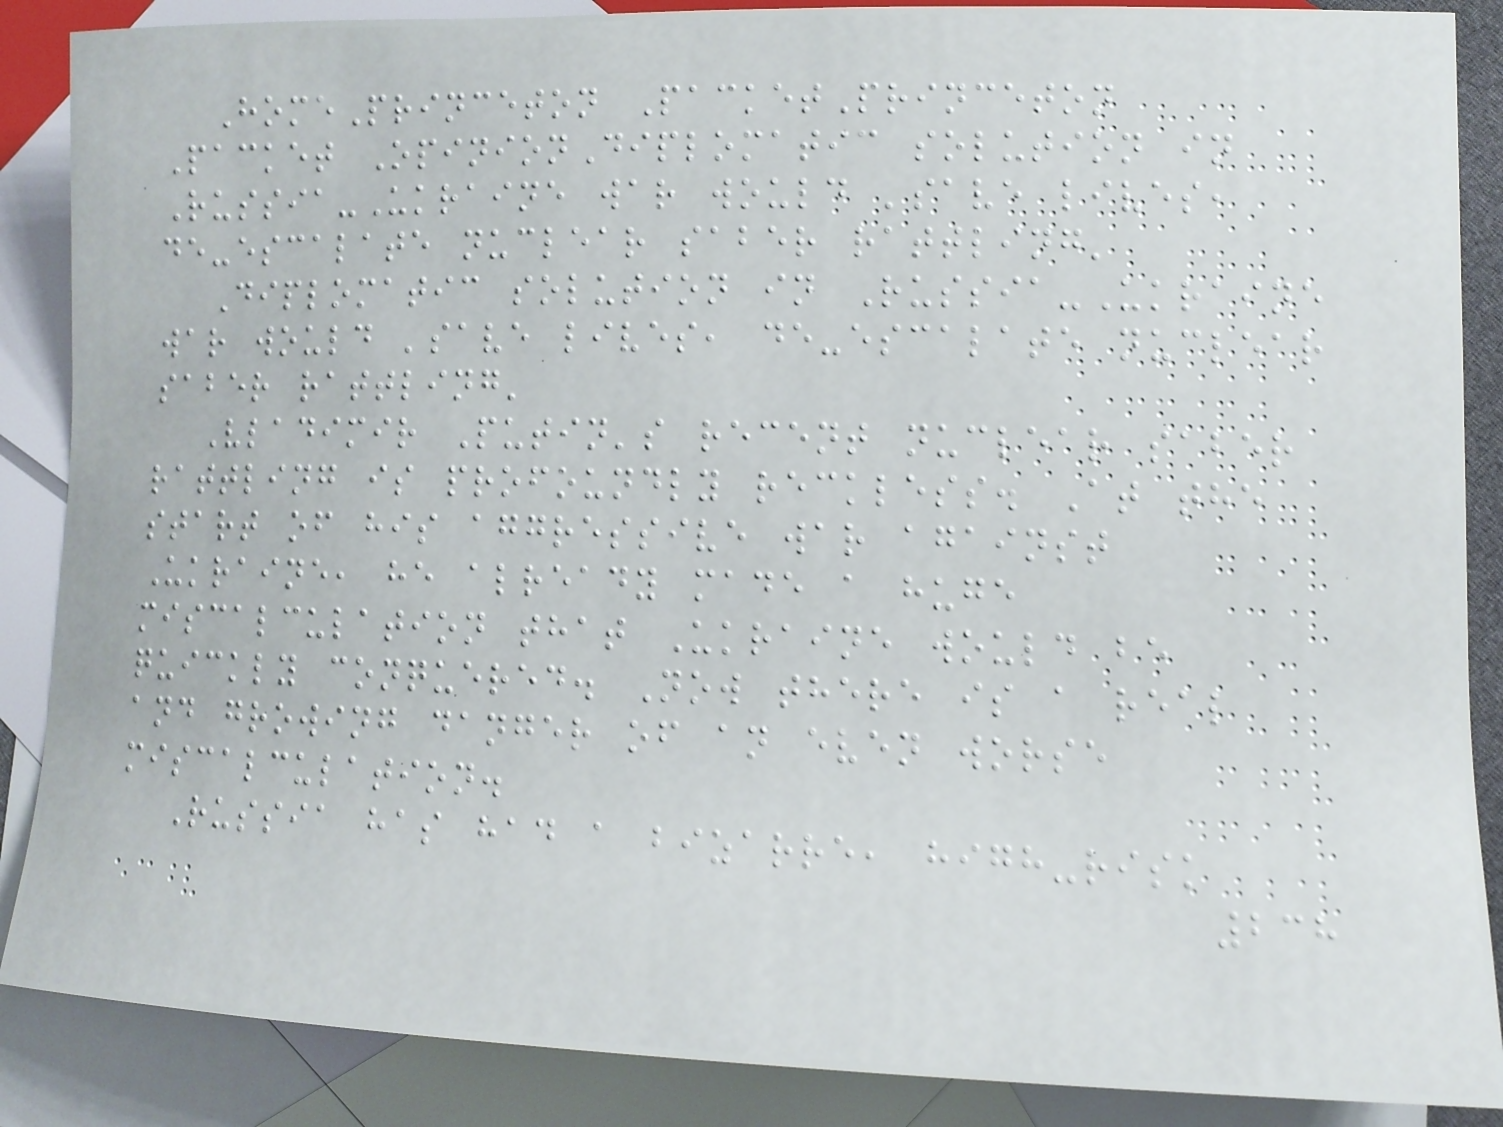HomePrinceton PacketPrinceton
Packet OpinionDiplomatic solution in
Russia-Ukraine war would 'save lives,
de-escalate nuclear saber rattling'
Diplomatic solution in Russia-Ukraine
war would 'save lives, de-escalate nuclear
saber rattling'
Vladimir Putin's recent nuclear saber
rattling is profoundly reckless. At the
start of his aggressive war against
Ukraine, he already made a huge
miscalculation that Ukraine would be
quickly conquered. Now there is a real
and growing danger of an even worse
miscalculation.
Russia has had a bizarre, high-risk
238
